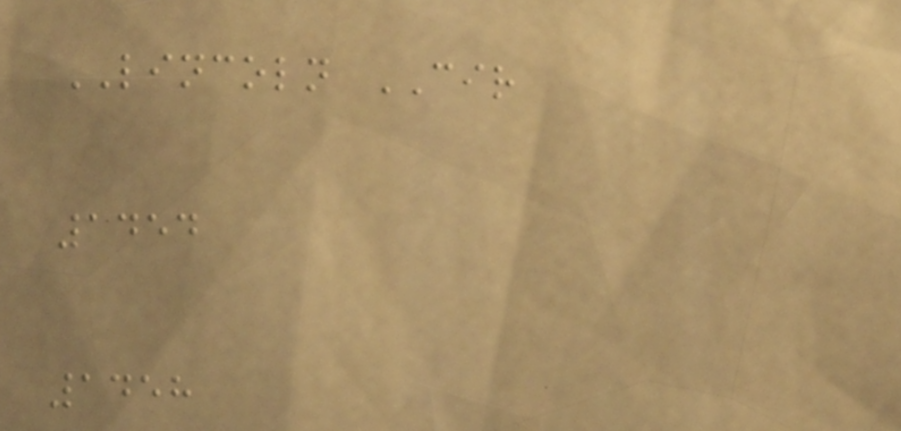LINCOLN CIR
1454
1458
